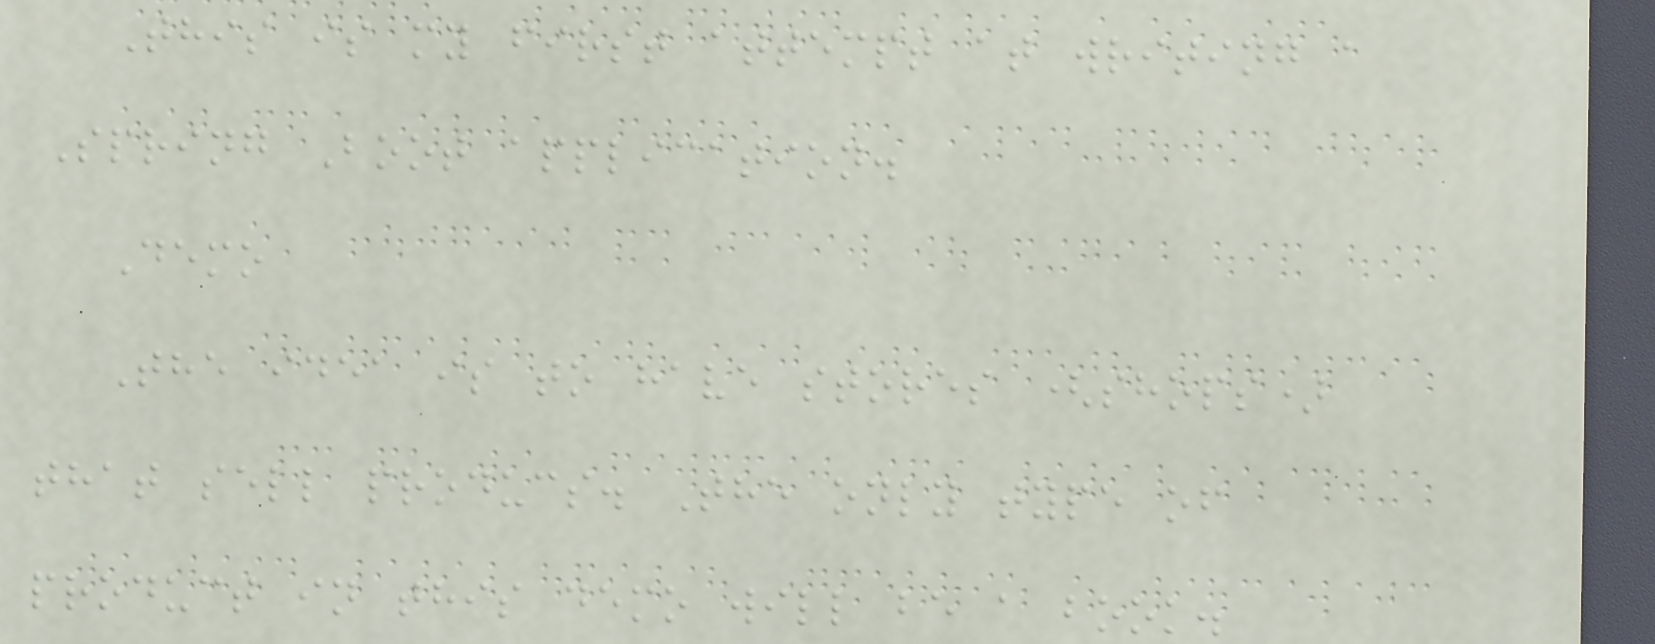This is my first attempt at writing a
Spring Boot application.
Demo
The idea is to have stores (shops)
that sell producs. The only type of
product in this demo will be a book.
